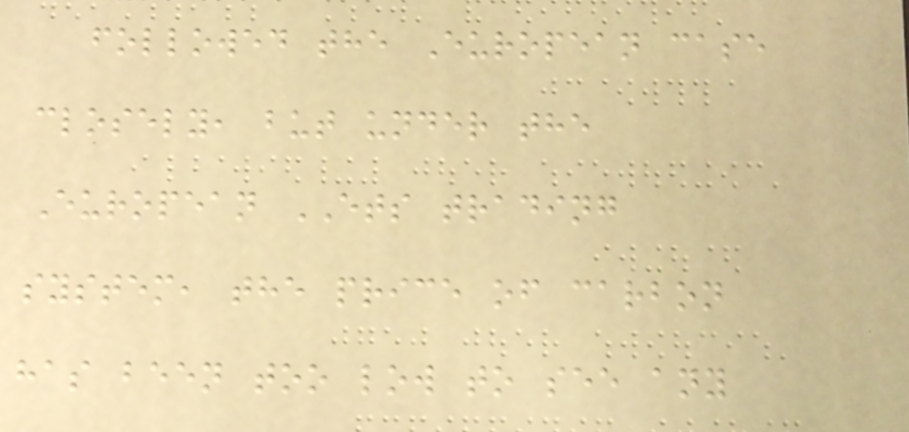followed the European case
closely, but under the
European ETS trading
system, the price of carbon
has been too low to see any
